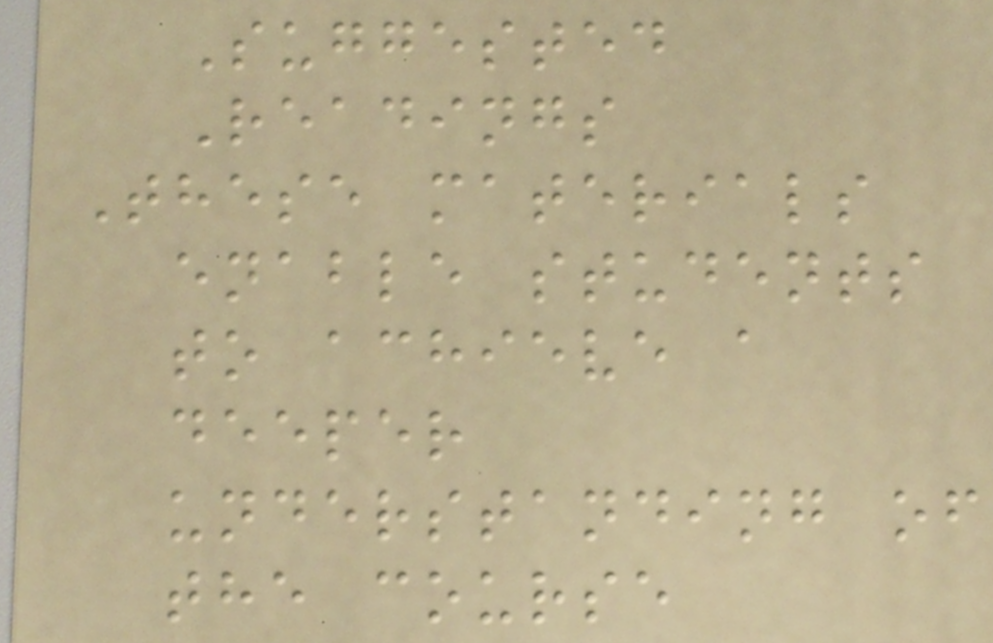Suggested
Readings
These materials
enable students
to achieve a
deeper
understanding of
the course
